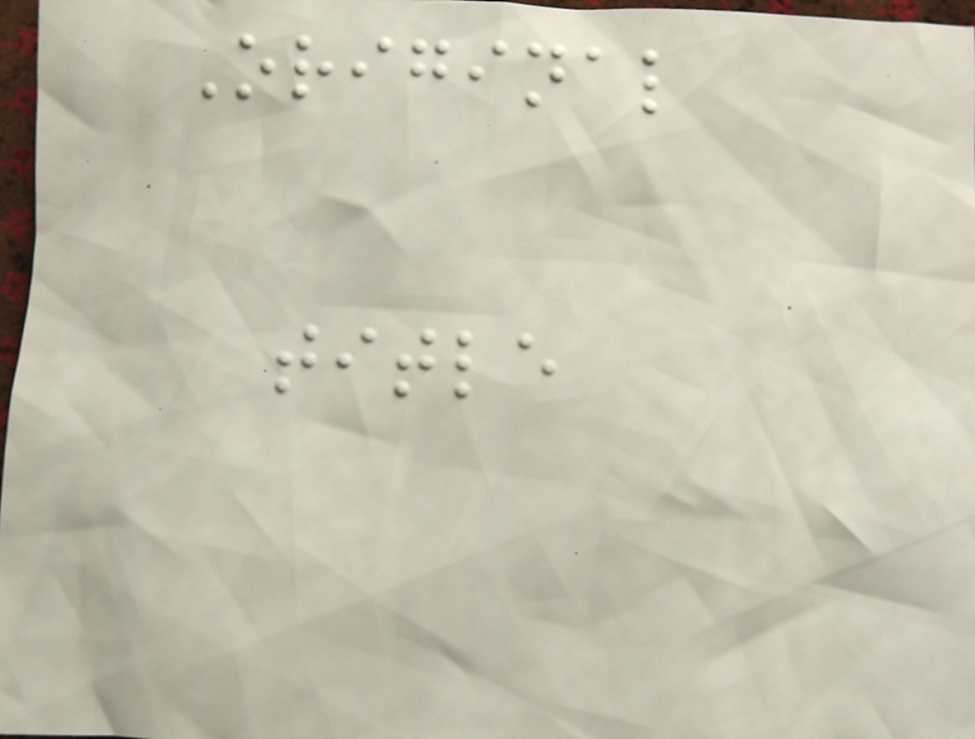Original
title
